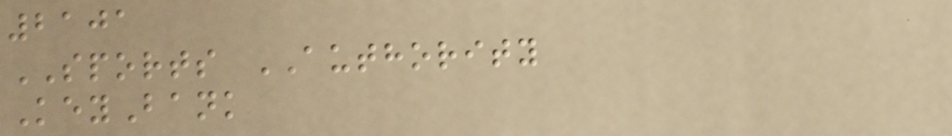2101
SPORTS AUTHORITY
KeyBank
